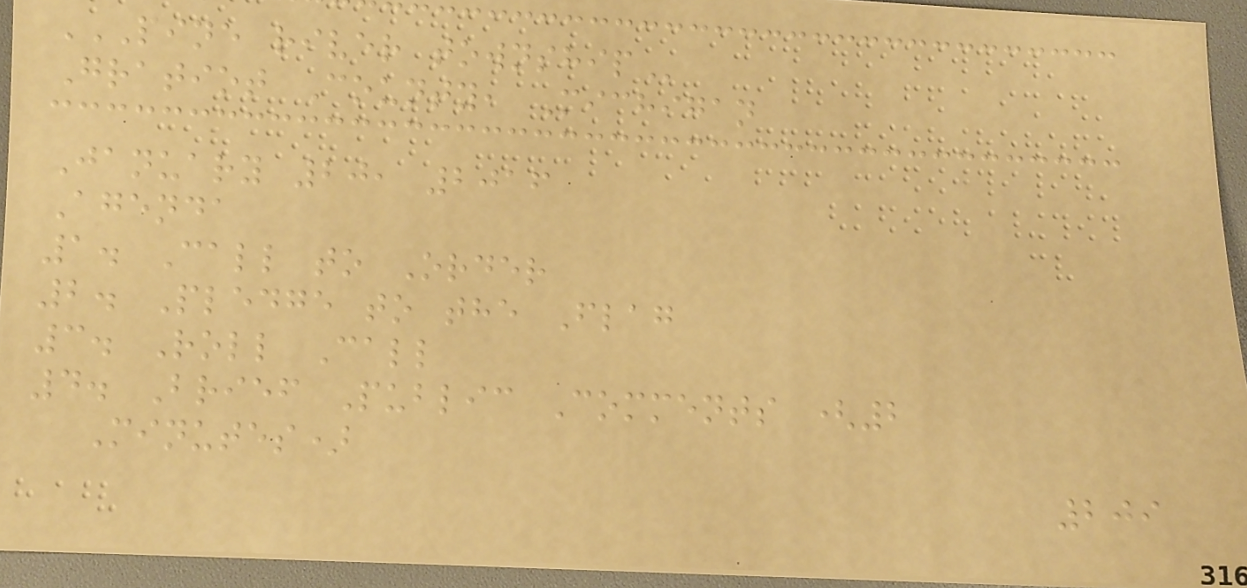PINE RIVER TOWNSHIP
Gratiot County, Michigan
January 20, 2016
Agenda
1. Call to Order
2. Pledge to the Flag
3. Roll Call
4. Brief Public Comments (2
Minutes)
209
